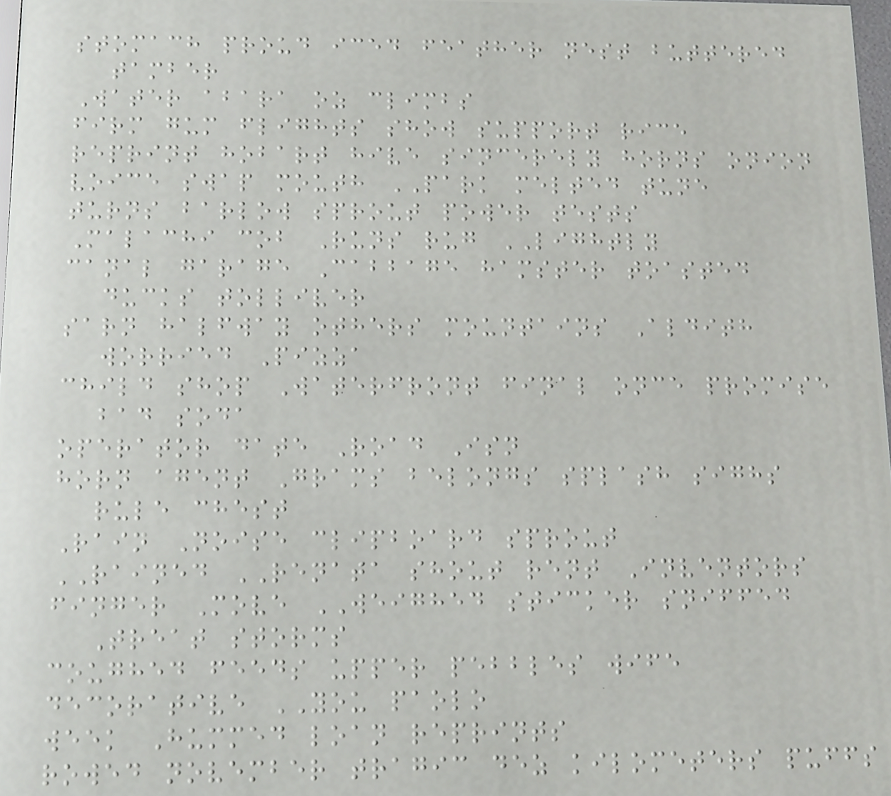stomach proud iced feather nest buttered
tamber
Water abara oz climbs
firm gum flights show support rice
reprint hobart hive sincerely horns onion
voice swap mouth PARK melted tune
turns barlow sprout power tests
Malachi cob Runs rug LIGHTLY
canal garage Cabbage hamster toasted
ducks tolliver
sarn halfway others mountains Aldith
worried Pizza
child shop Waterfront final once promise
bad soda
operator date Road Isn
horn agent Grams belongs splash sighs
rule chest
Rain Noise clipboard sprout
RAINED RENATA shout rent Inventors
finger Move WEIGHED sticker sniffed
Treat storms
coughed feeds upper pebbles wife
decorative YOU paolo
week Hummed loan reprints
rowed november tragic dez kilometers puffs
